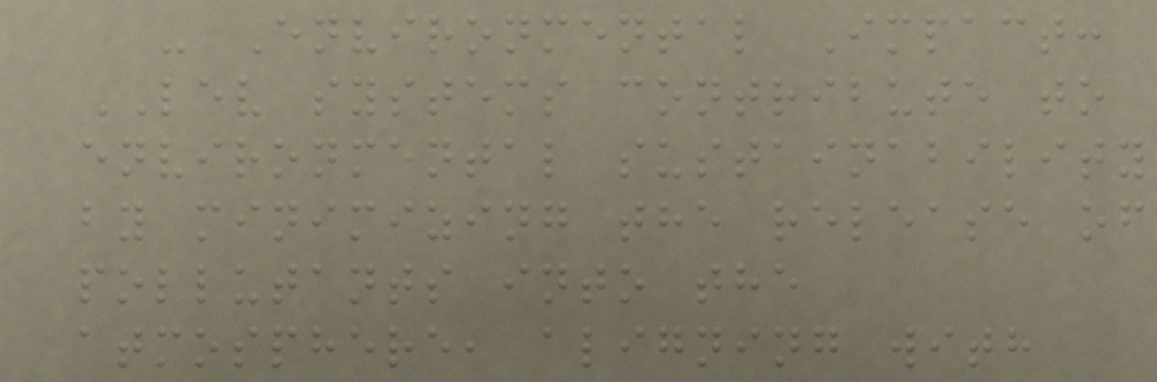- Environmental Impact:
LEV systems contribute to
environmental sustainability
by minimizing the release of
pollutants into the
atmosphere, aligning with
